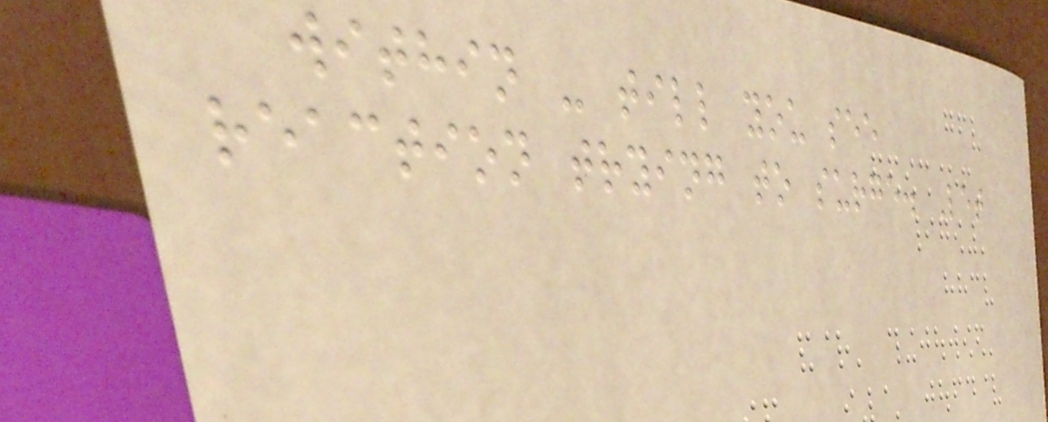within - till you see
reaction trying to surge. Let
